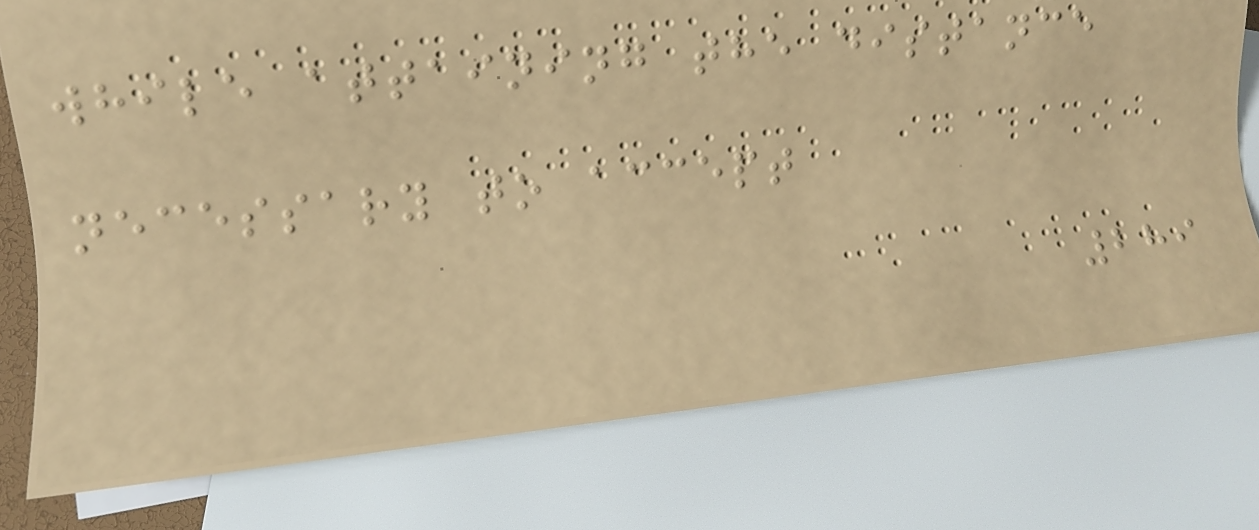while attaining the distance
necessary to accept
289
